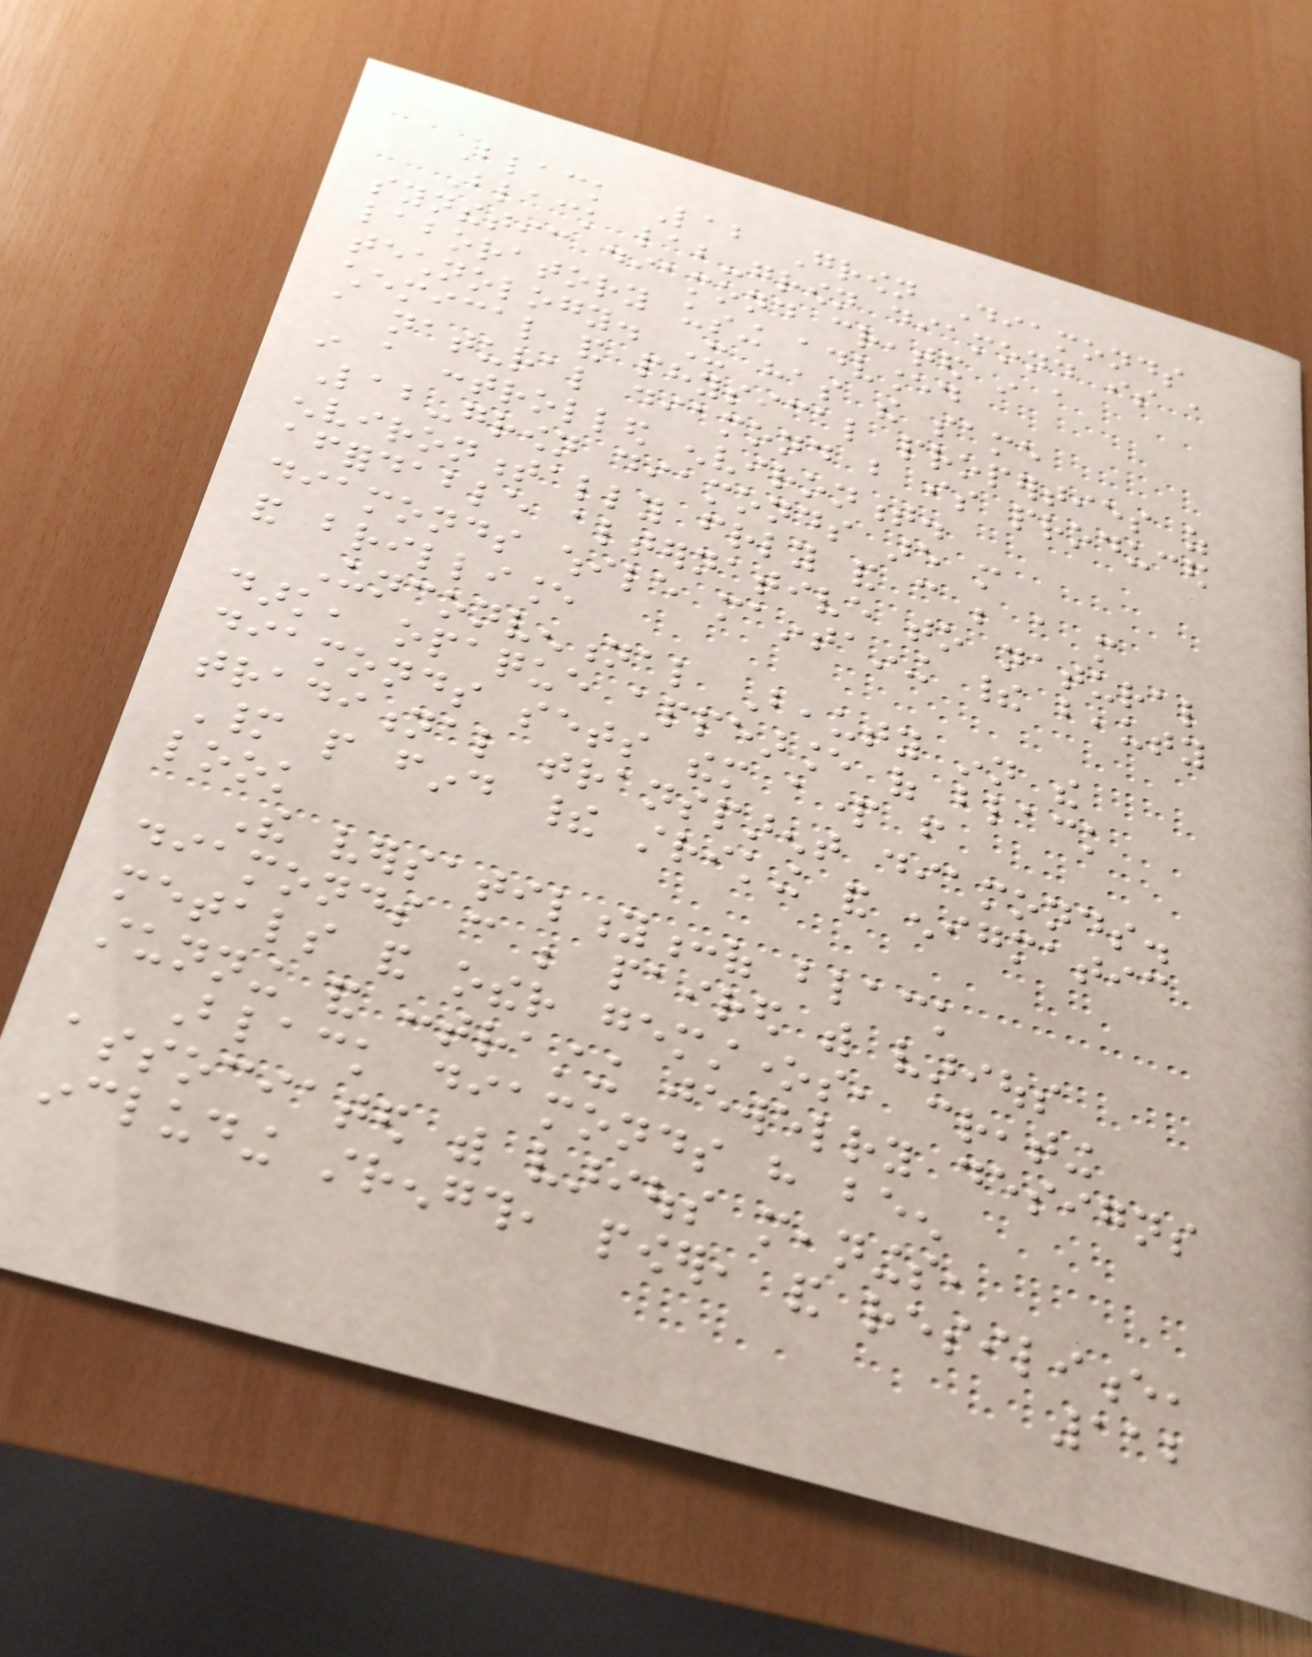Black Lab Grown Diamonds
Black lab-grown diamond is a
synthetic diamond created in a
laboratory using advanced
technology. It has the same
chemical and physical properties as
a natural diamond but is produced
in a controlled environment.
Lab-grown diamonds are more
environmentally friendly and can be a more
affordable alternative to natural
diamonds while maintaining their beauty
and brilliance
Unconventional Beauty inn the
dark, opaque appearance of black
diamonds sets them apart from
traditional transparent diamonds.
Many people find their striking and enigmatic
look
The versatility:of black
diamonds can be paired with various
metals and other gemstones, creating
stunning and contrasting jewelry designs
Black diamonds have been
associated with various meanings,
including strength, power, and resilience,
112
